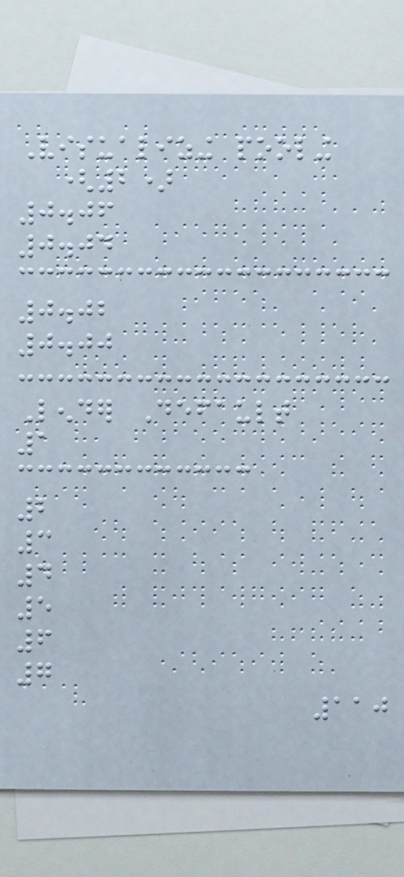Visualizing pooling
(2)
0.06
0.04
0.02
0.00
Lender Default
1
2
3
4
5
6
7
110
